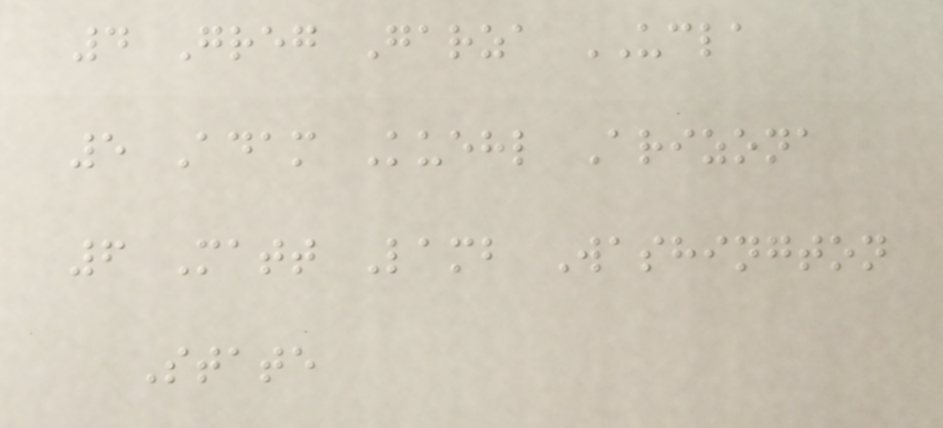4 Greg Garza UCLA
5 Adam Kuehl Arizona
6 Matt Lamb Washington
State
